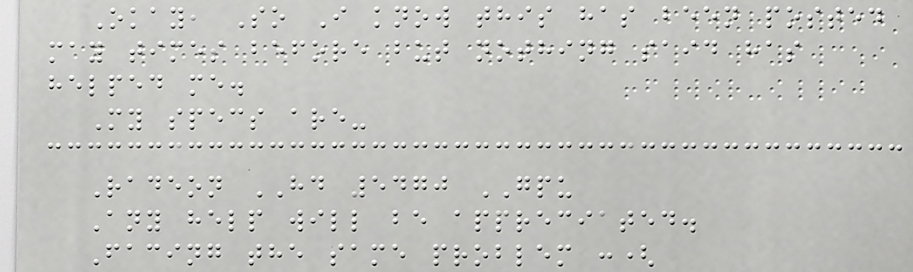Okay, So I know this has been posted
may times before but nothing said has
helped me.
My specs are-
Radeon HD 5470 GPU
Any help will be appreciated.
Facing the same problem :(
